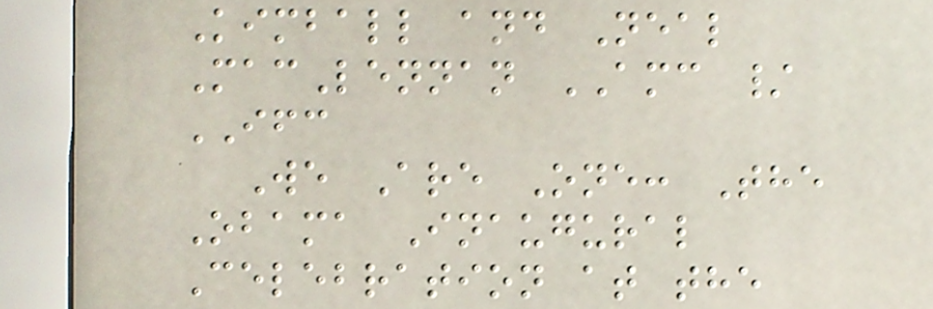Kimball and Neal
MacLennan AMC /
IFC
We Are One: The
Obama Inaugural
Celebration at the
